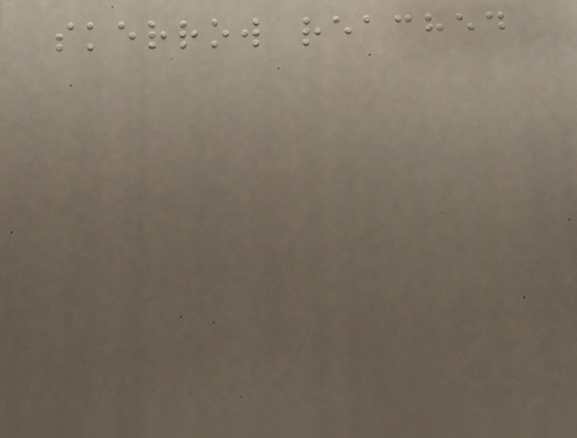skerrow reached
